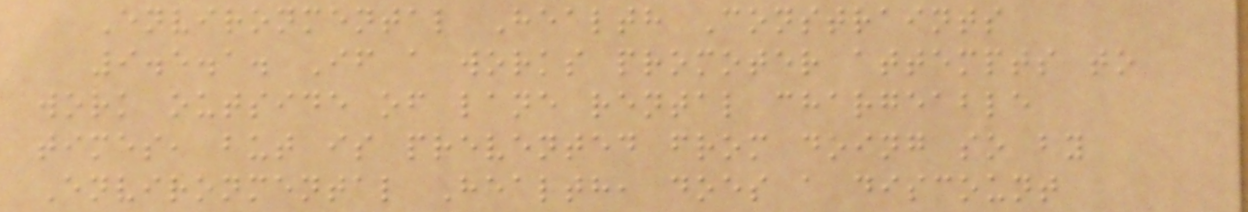Environmental Health Constraints
9.5.1. If a works promoter attempts to
work outside of lane rental chargeable
times, but is prevented from doing so by
Environmental Health, does a discount
